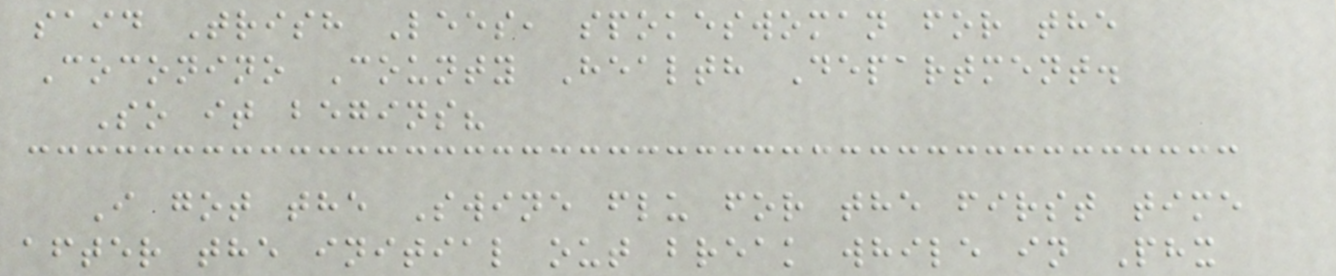said Trish Lees, spokeswoman for the
Coconino County Health Department.
So it begins?
I got the Swine flu for the first time
after the initial out break while in Phx
